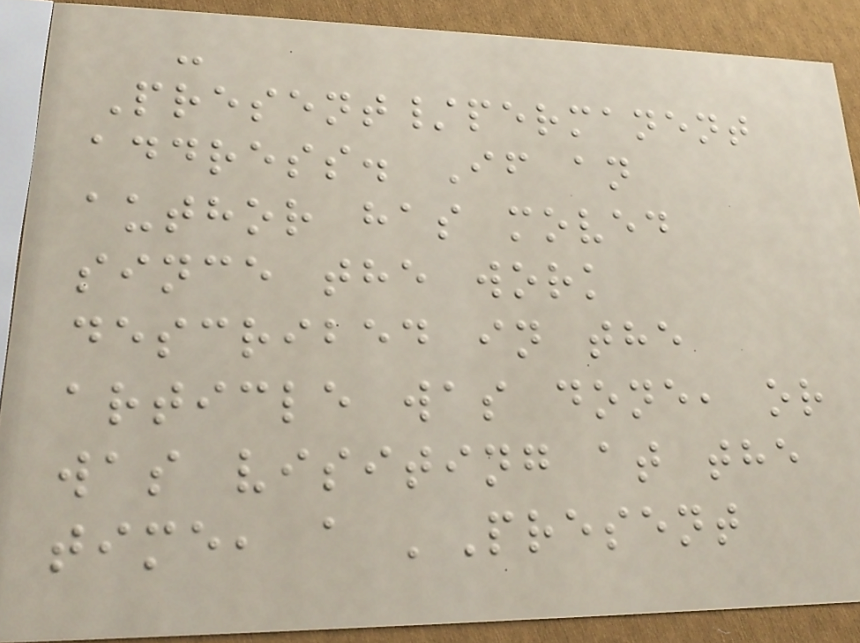-
Present/permanent
address. If an
author has moved
since the work
described in the
article was done, or
was visiting at the
time, a 'Present
